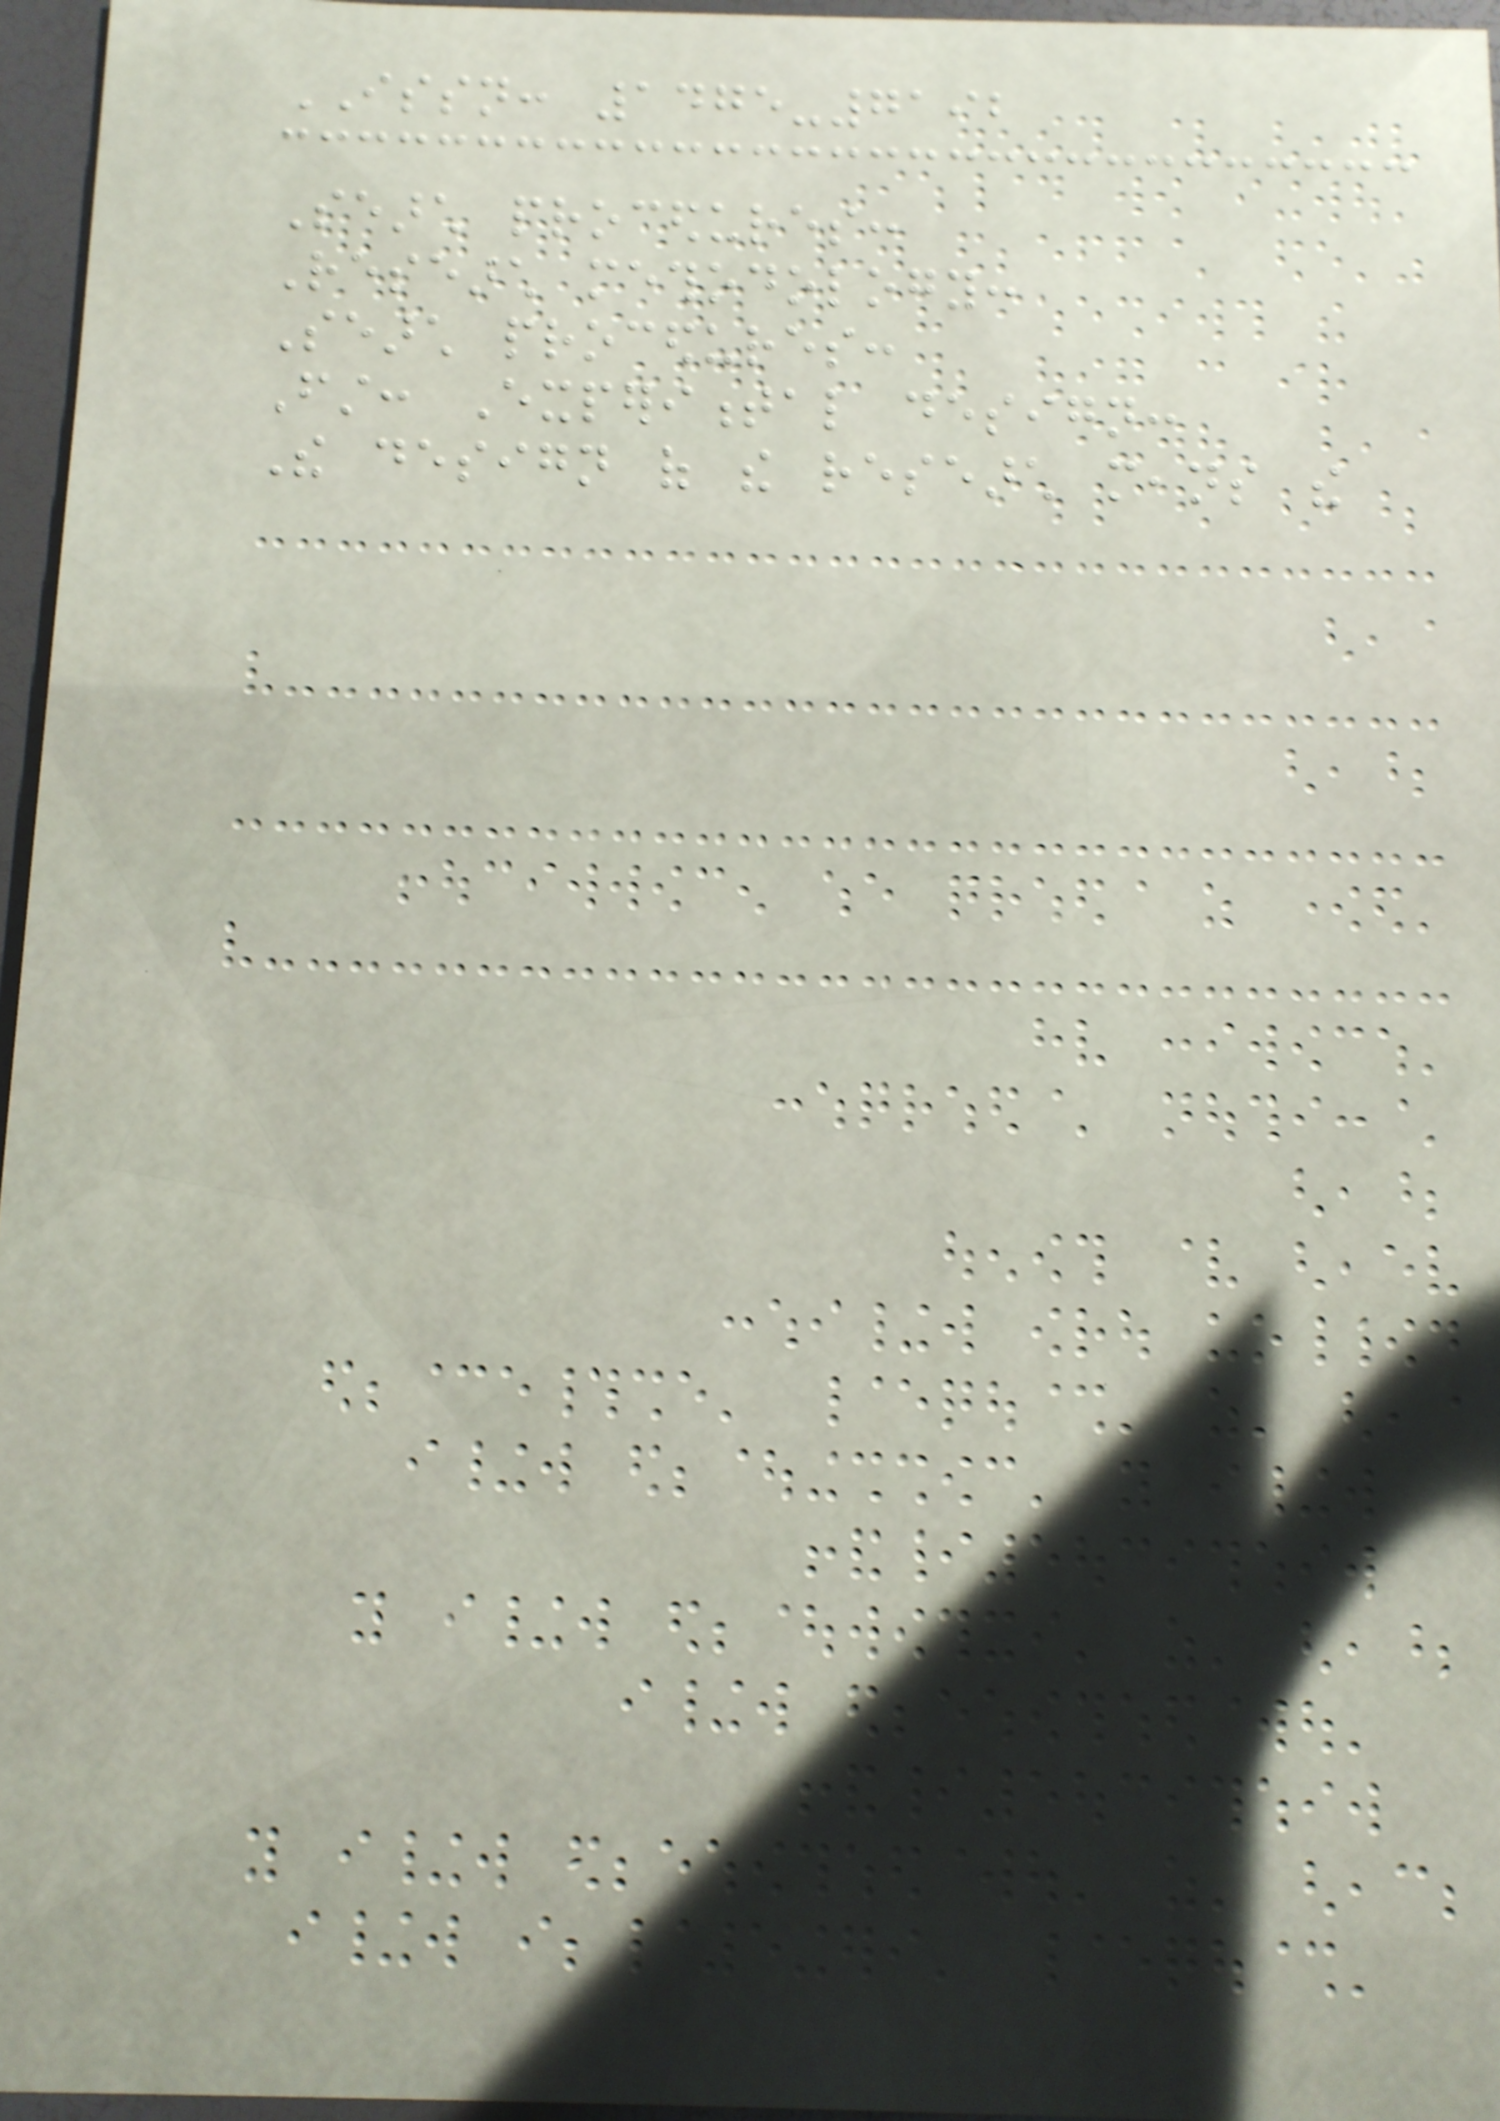ISSN: 1475-7192
Search procedures:
Research methodology:
Search procedures:
First: Experimental design:
The design of the research means the
